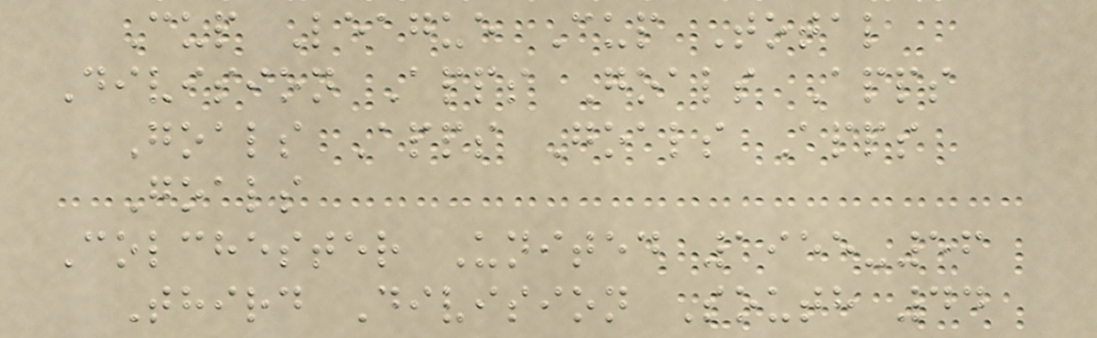Cup League Cup Total
Division Apps Goals Apps
Goals Apps Goals Apps
Goals
Colchester United 1955-56
Third Division South 44
